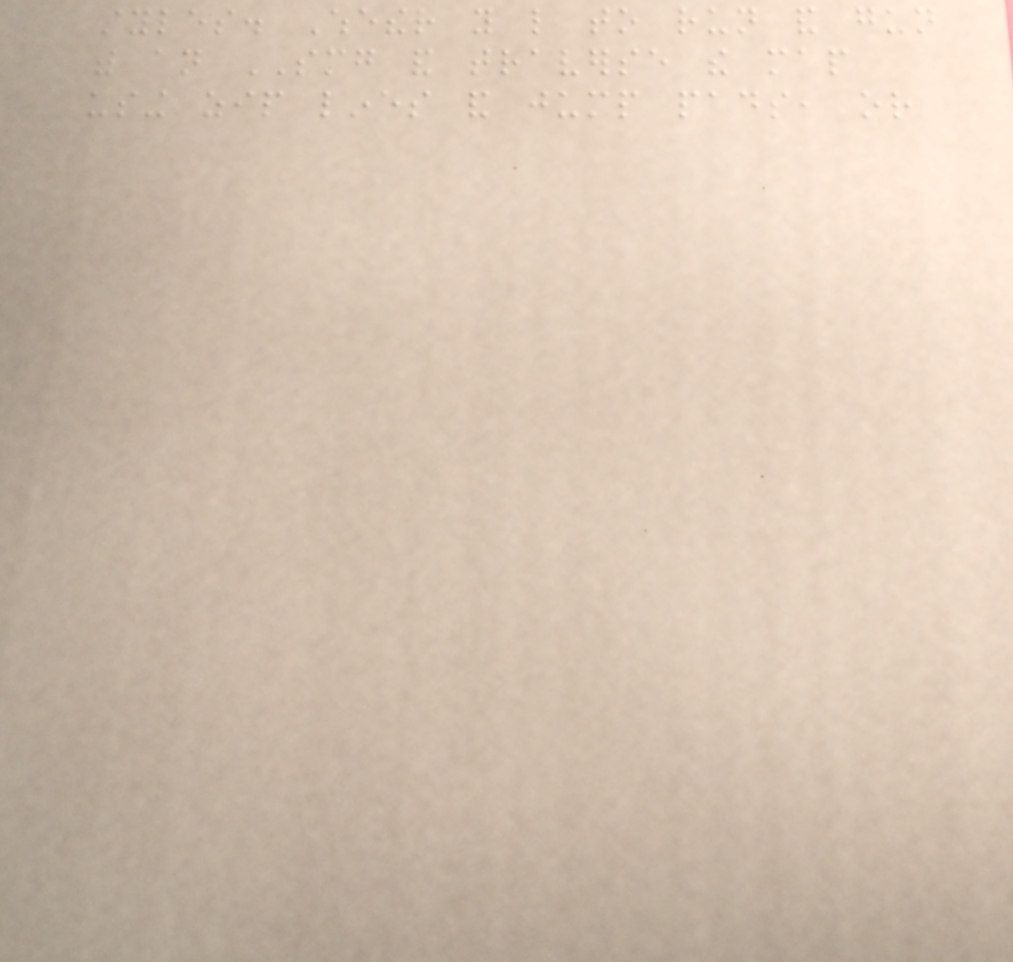styles. Whether you like to run and gun
with an SMG and traverse the map
using zip lines and jump pads, or
